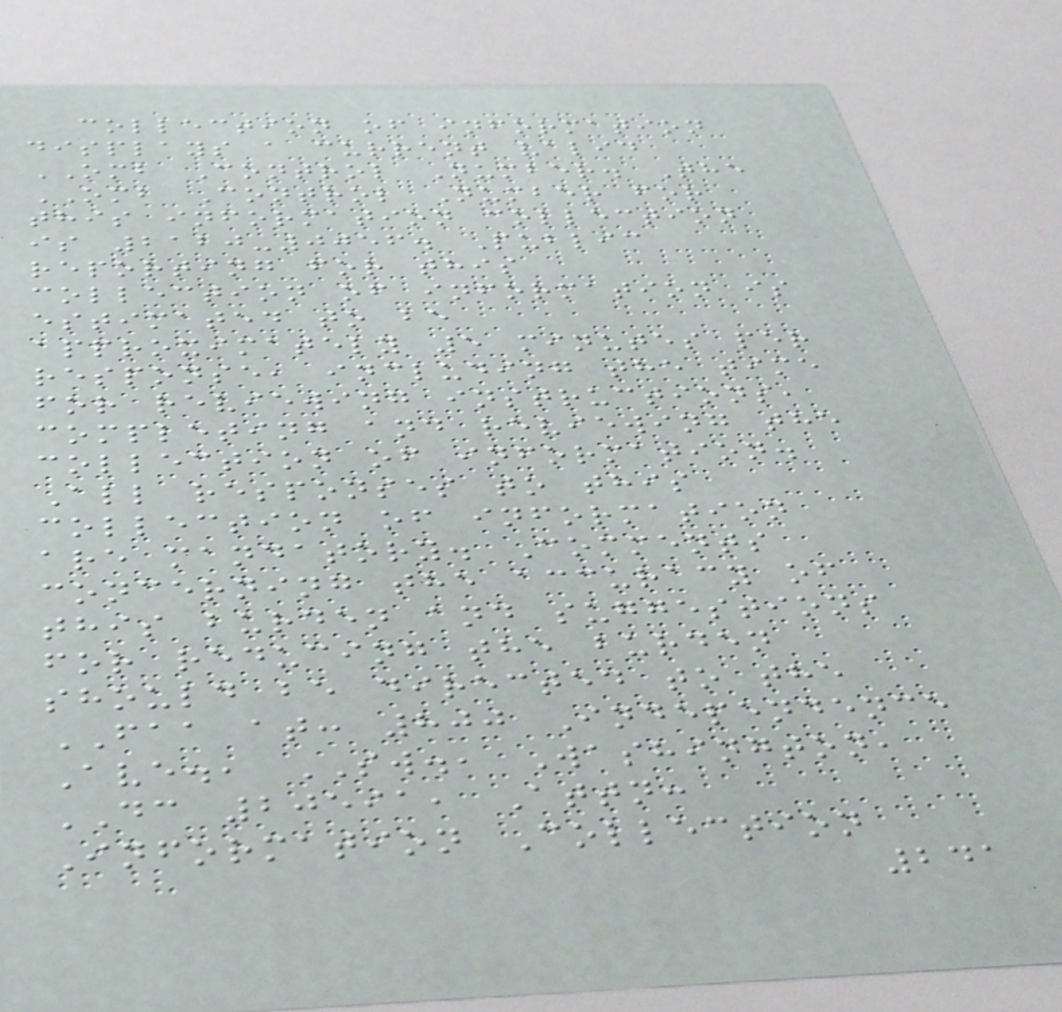collection of information
displays a current valid
OMB Control Number. The
OMB Control Number for
this information collection
is 2120-0056. Public
reporting for this
collection of information is
estimated to be
approximately 5 minutes per
response, including the time
for reviewing instructions,
completing and reviewing the
collection of information.
All responses to this
collection of information
are mandatory. Comments
concerning the accuracy of
this burden and suggestions
for reducing the burden
should be directed to the
FAA at: 800 Independence
Ave., SW., Washington,
DC 20591, Attn:
Information Collection
241
